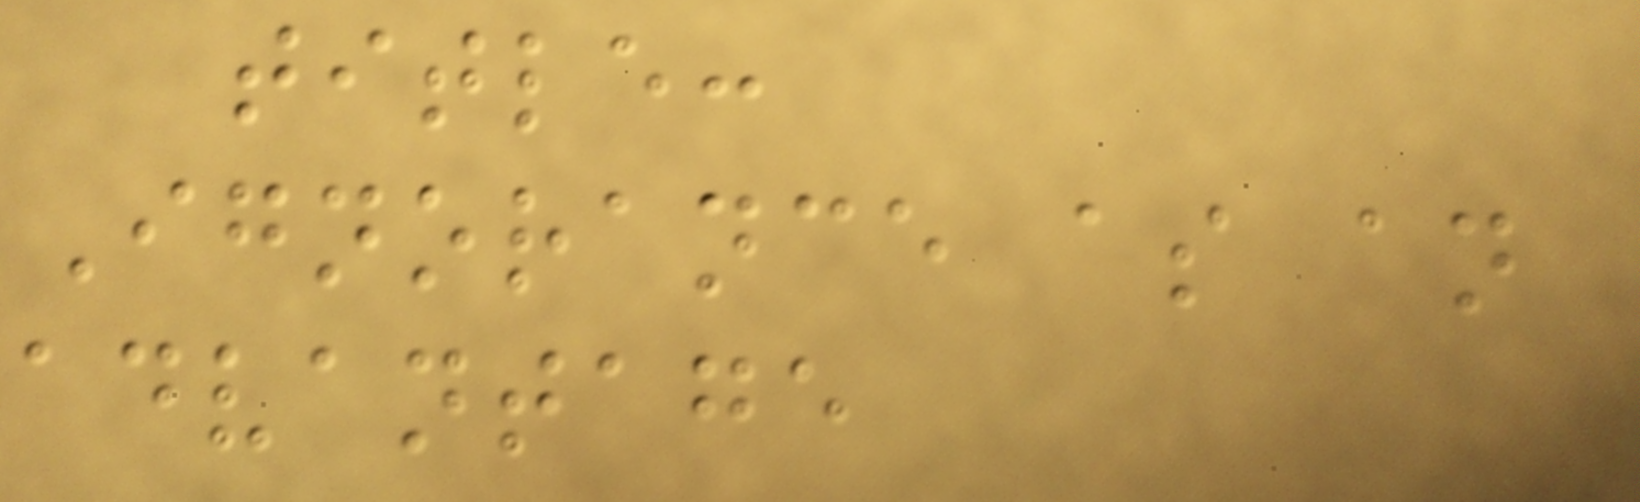title:
Ignorance as an
advantage
